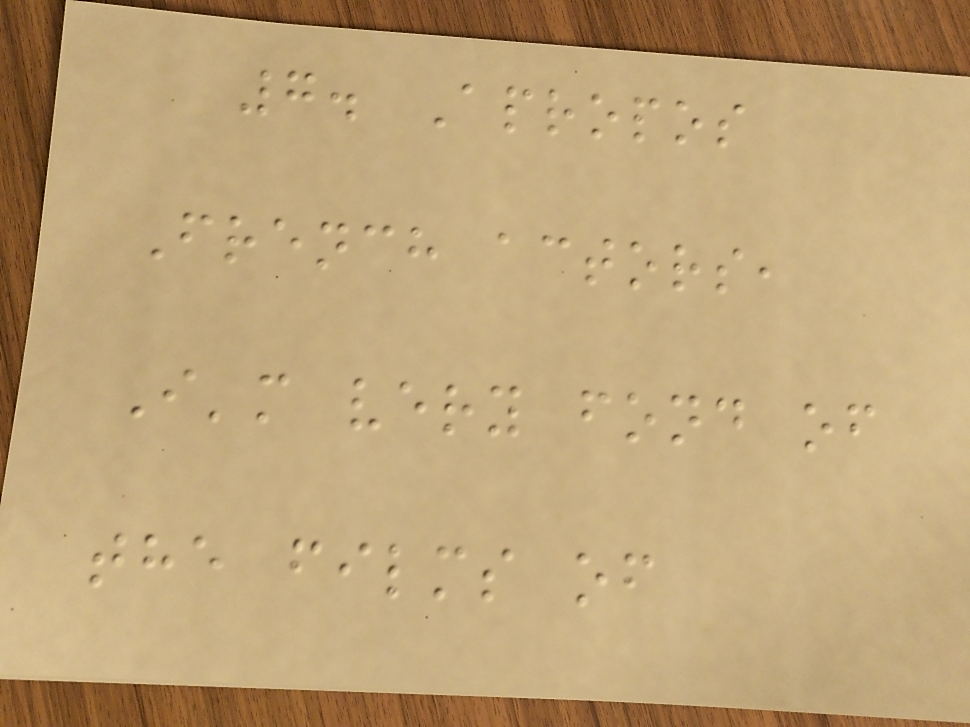7. Apropos
French actors,
I'm very fond of
the films of
